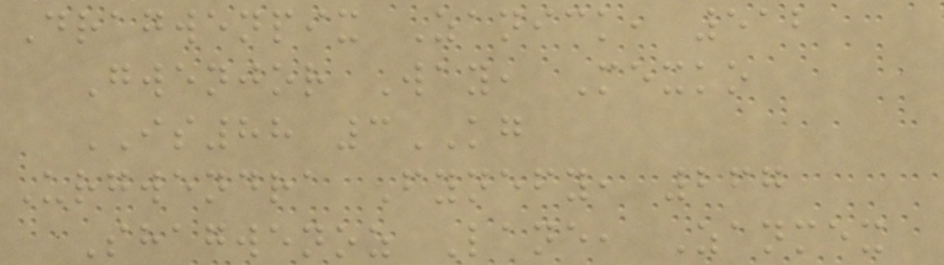Dragwenpix Zanick, 512
Gwenjor Way, Mexko
IS88 3KG
Urgwendra Fynefy, 267
Shagwenoz Lane, Zanmex
